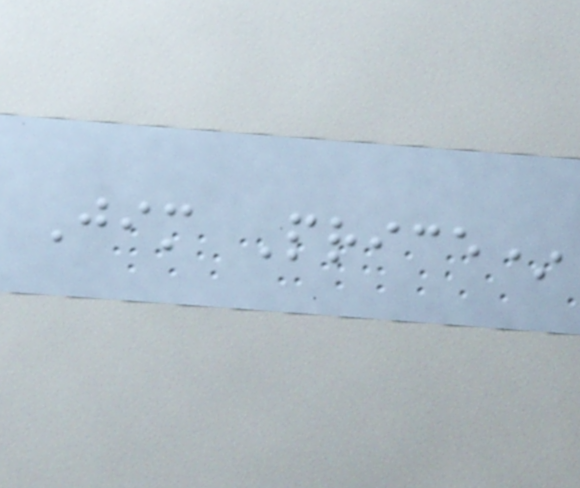Jim Price*
